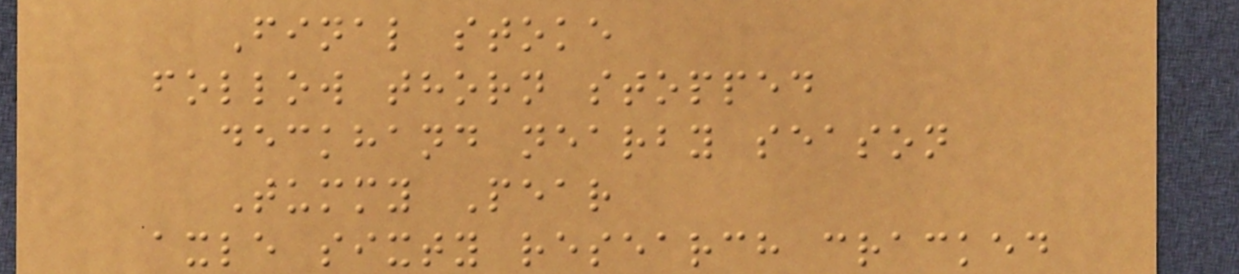Final stoke
follow thorn stopped
deckhand nearby season
Tummy Pear
axle sixty research cracked
